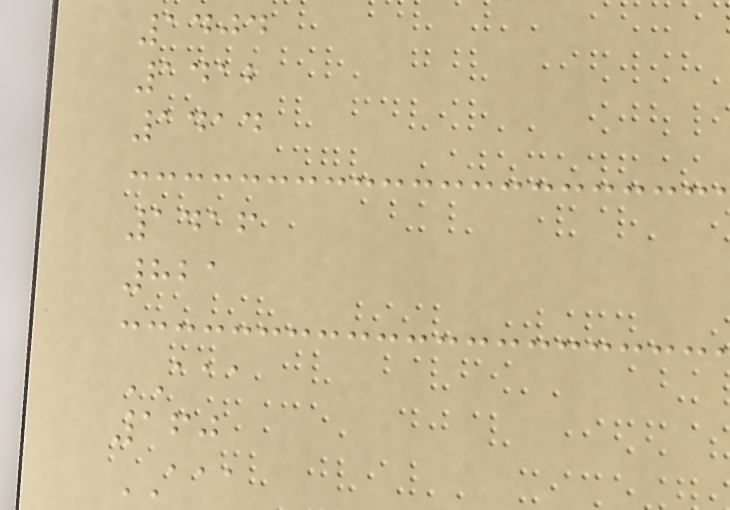1404
1412
1414
1416
821
AAA
160
AAA
